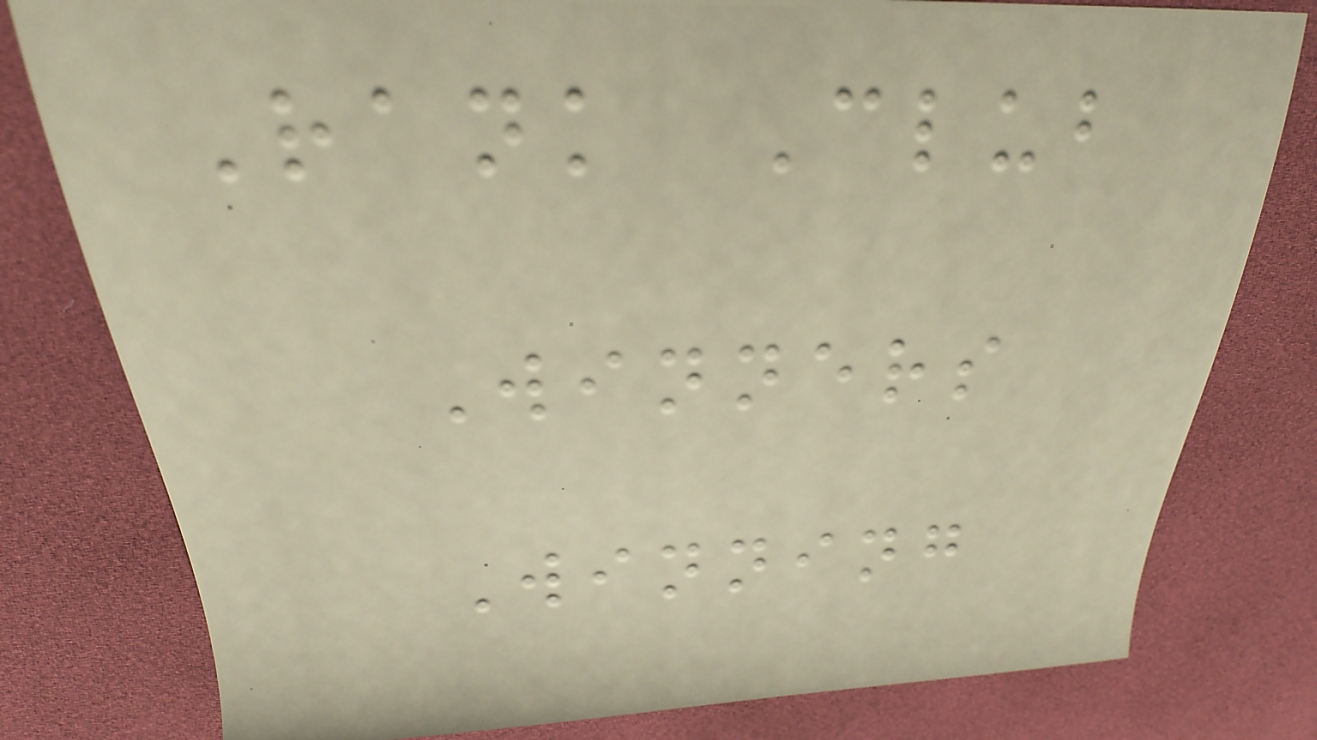Rank Club
Winners
Winning
